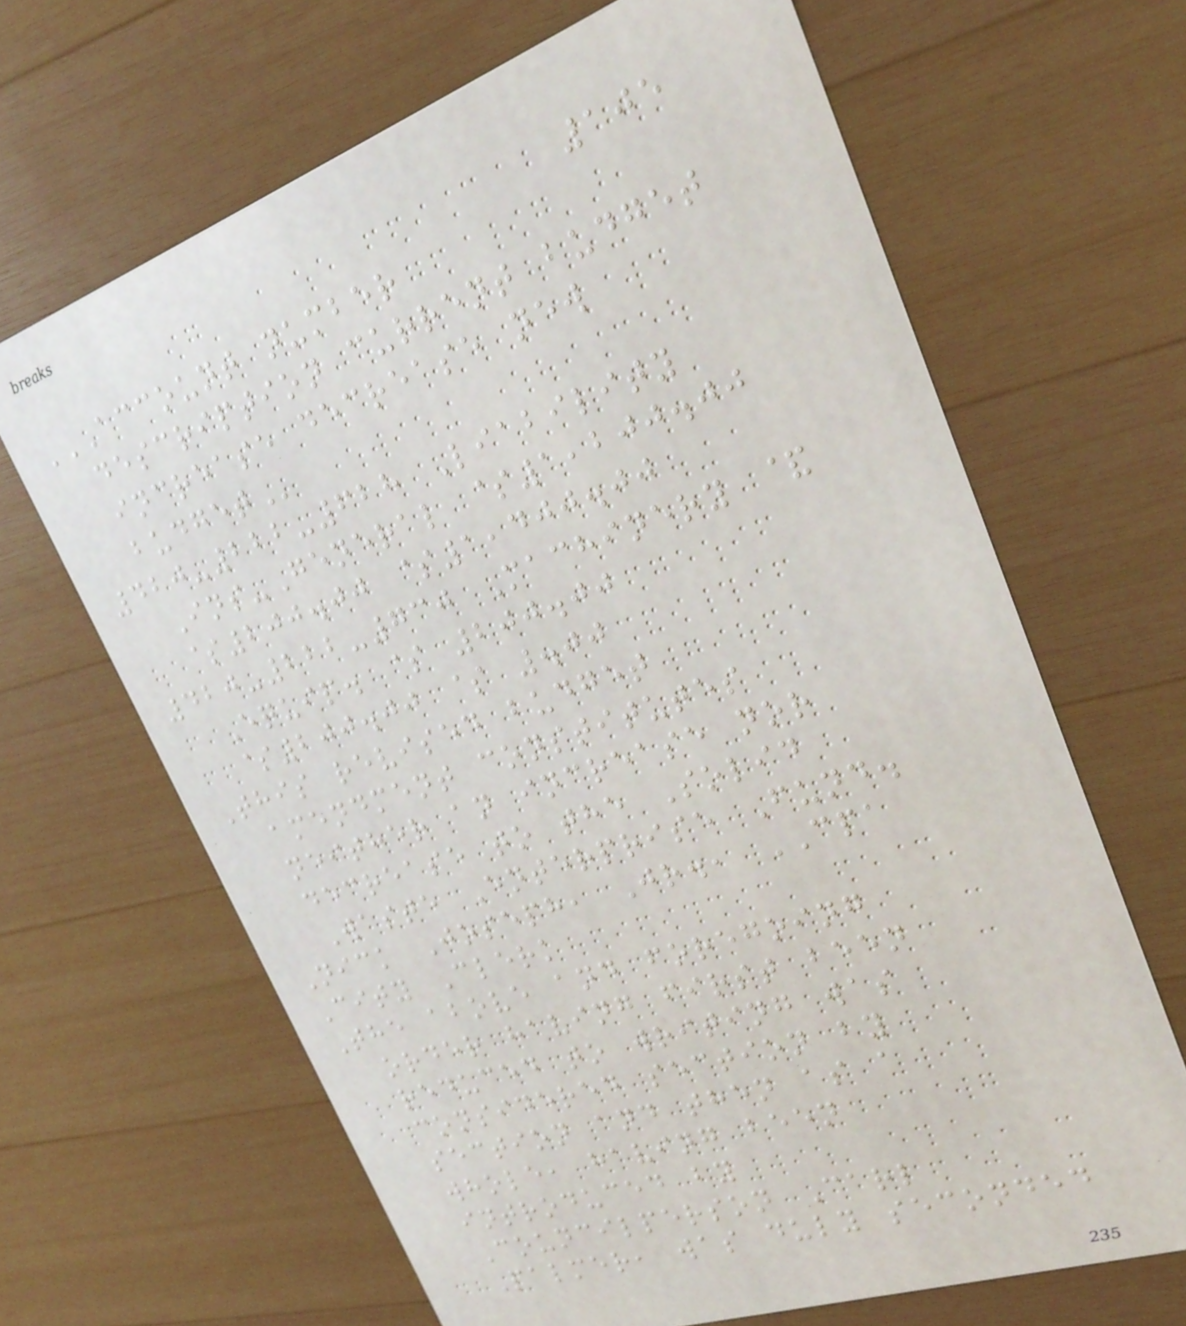105
ACCOUNT NUMBER
DESCRIPTION CURRENT BUDGET
INCREASE DECREASE NEW
BUDGET
420-222-628 Liability
Ins-General $1,200.00
$200.00 $1,400.00
420-222-730 Machinery &
Equip. $ 200.00
$200.00 $ .00
This revised budget
amendment constitutes
neither an increase nor
decrease to the Solid
Waste Enterprise Fund.
Nick Joseph, Jr., CPA
City Clerk
The above and foregoing
order having first been
reduced to writing was
considered section by
section and then as a
whole, having been
introduced by
Councilperson Carl
Palmer, was duly seconded
